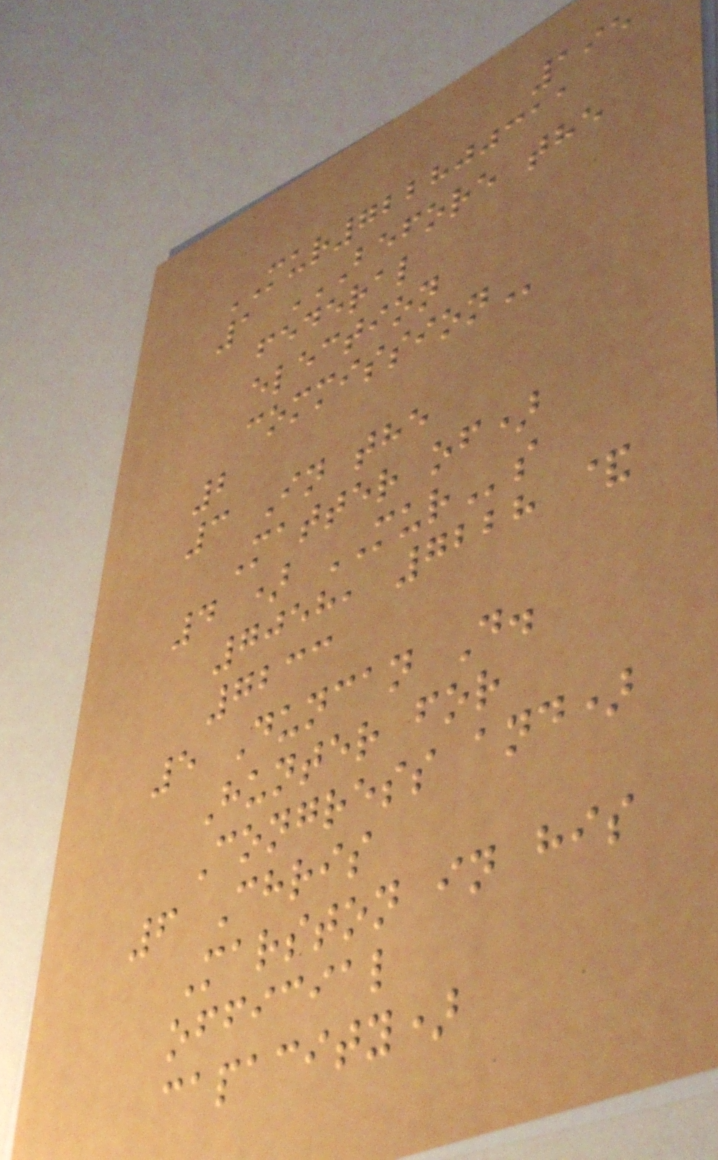195
MUR722800311
1 BEFORE THE
FEDERAL
ELECTION
COMMISSION
2
3 In the
Matter of)
4 ) MURs
7058, 7228 &
7233
5 Duncan D.
Hunter for
Congress and)
6 Chris
Marston in his
official
capacity)
